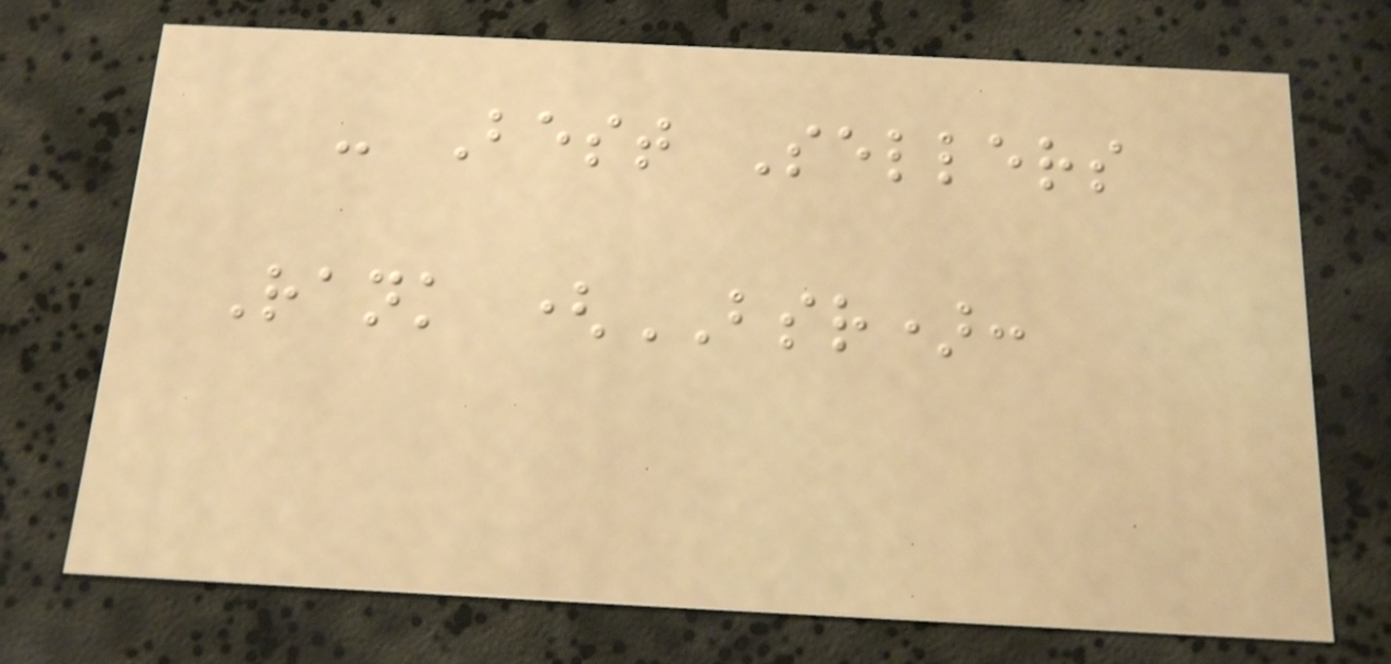- Best Sellers
Rank (BSR):
